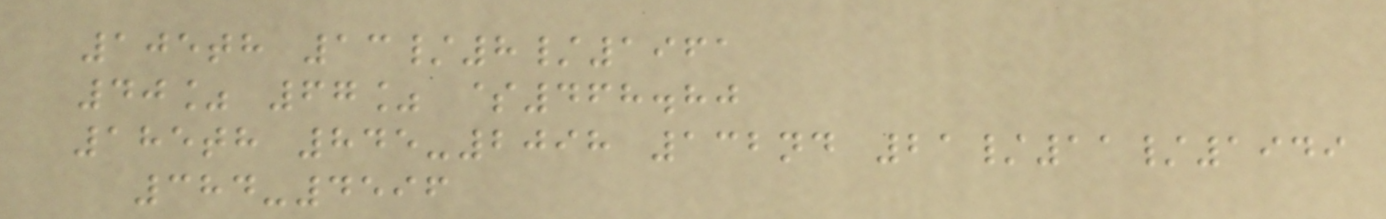105th 13/8/1961
40% 67% $468.80
185th 845-2098 132nd 21/11/1949
384-4596
